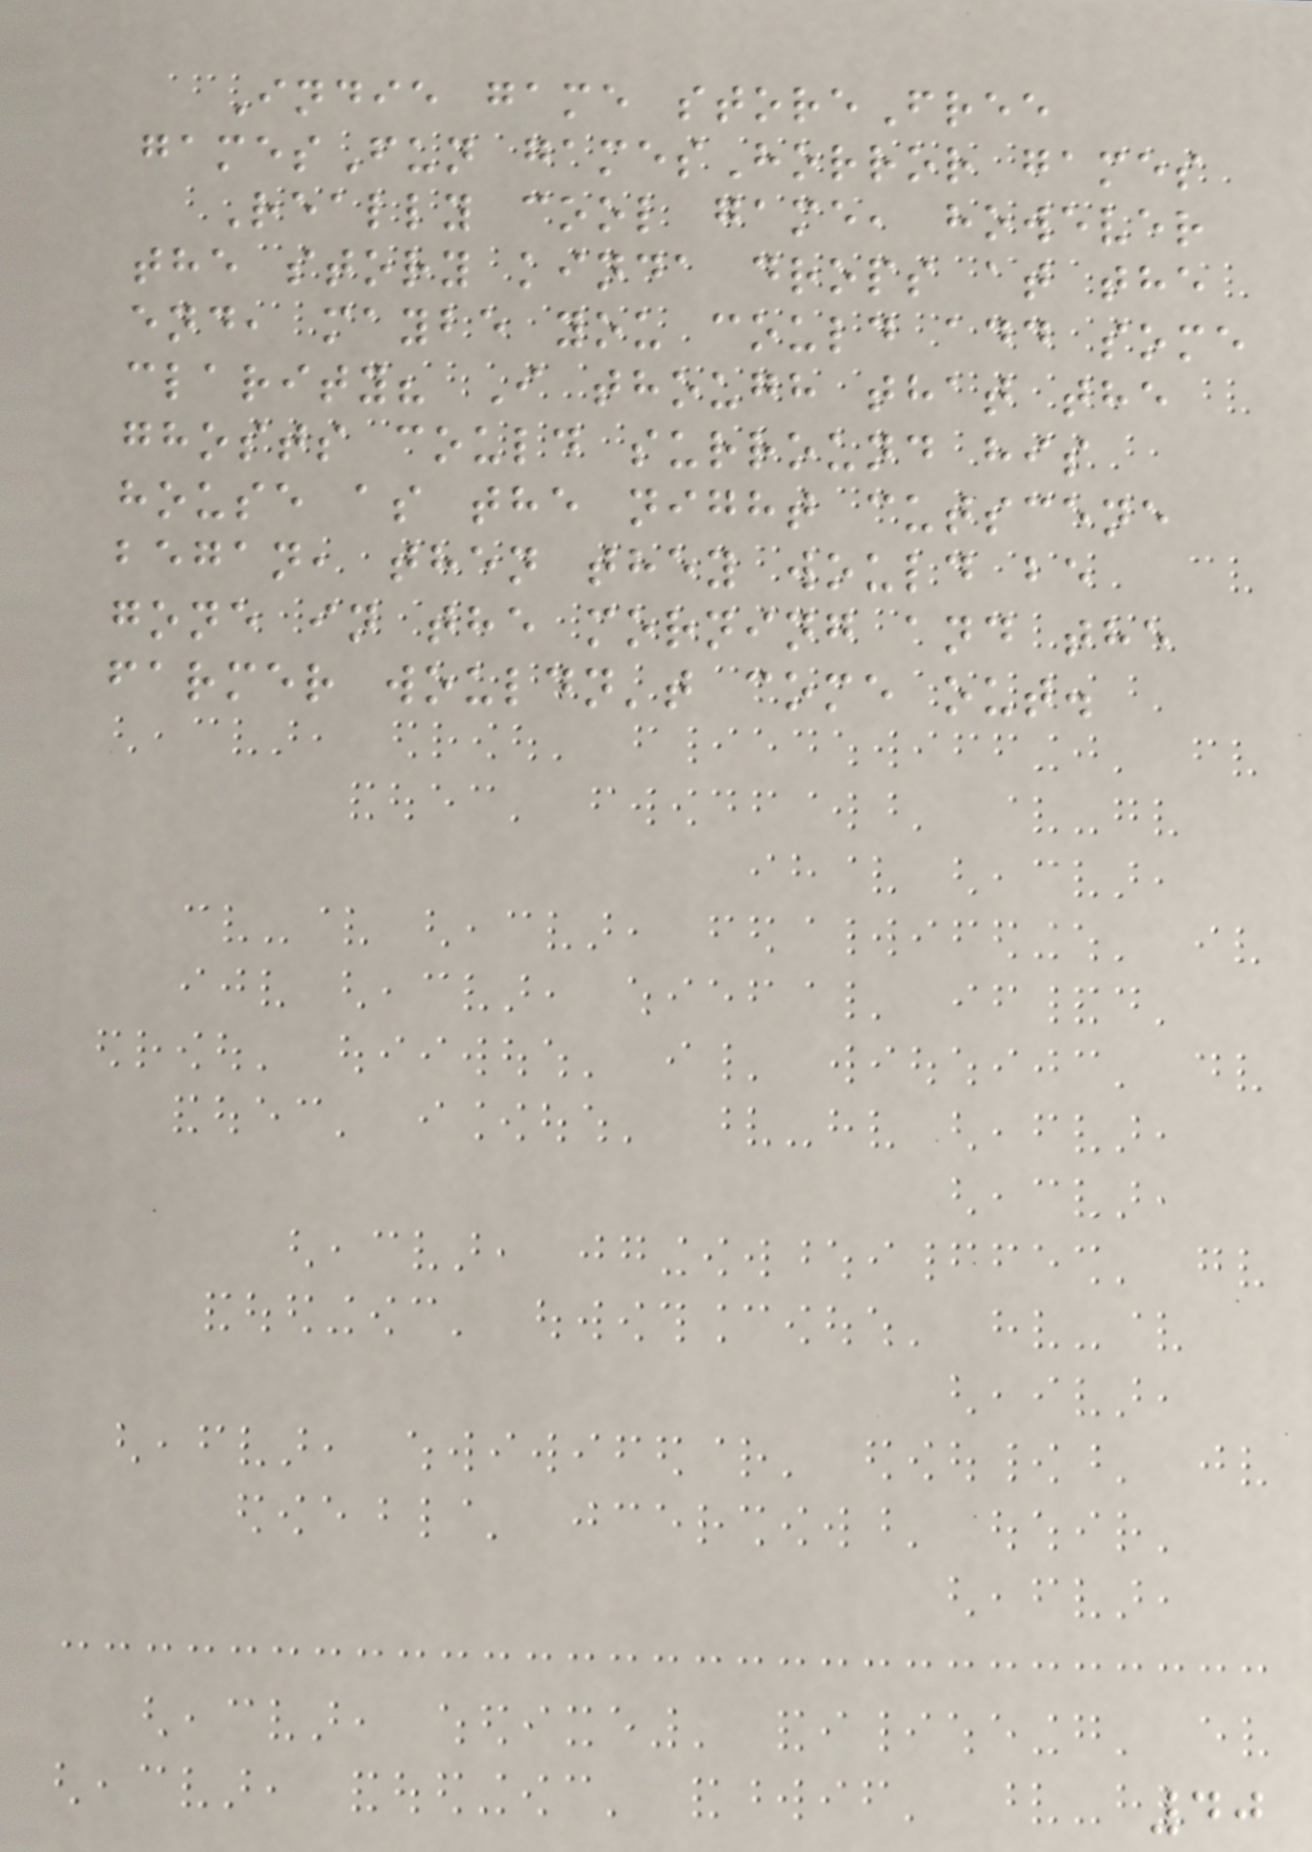Indie game storeFree
gamesFun gamesHorror games
Really cool game, however
the story kinda drops at the
end, maybe you could add some
clarity? I though that the
ghosts could surround his
house as the night cutscene
began, then they would be
gone in the morning and the
farmer wouldn't come out.
40
